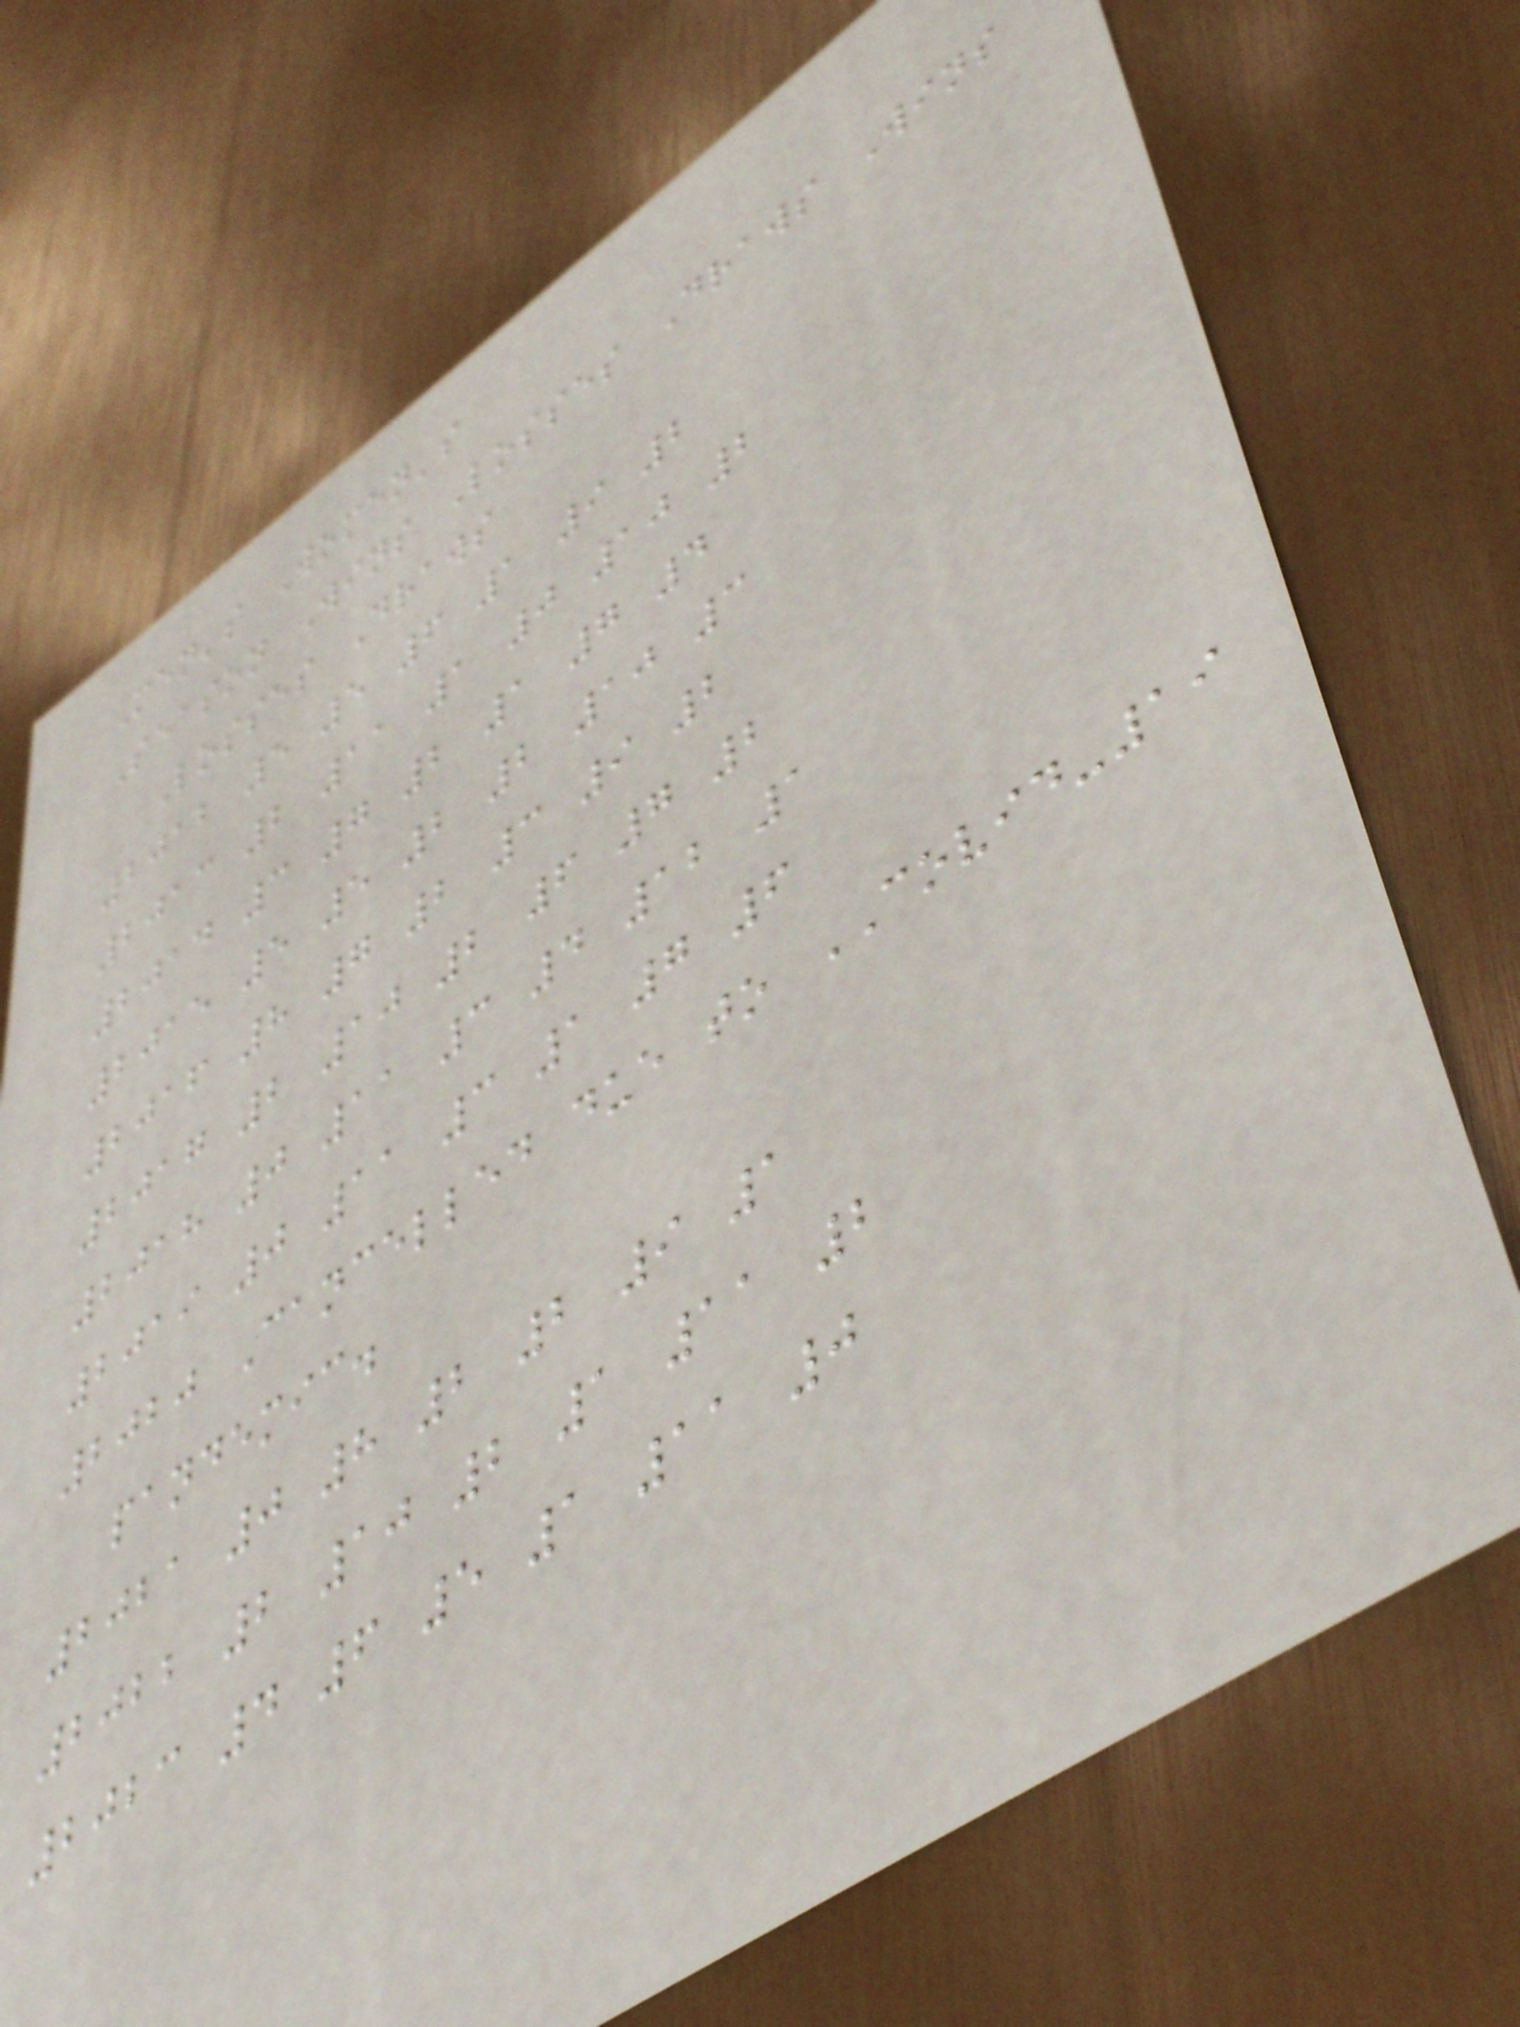Men's Women's
Season Wins Losses Draws Wins
Losses Draws
2012 5 5 6 1 9 2
2013 2 11 1 0 10 2
2014 3 7 2 1 7 4
2015 5 5 2 2 10 3
2016 8 7 2 3 9 2
2017 2 10 2 6 7 2
2018 0 11 3 4 12 1
2019 0 11 3 1 7 6
2020 Cancelled due to COVID-19
pandemic.
2021 0 8 2 2 9 1
2022 2 10 2 1 11 2
2023 4 6 5 1 11 0
